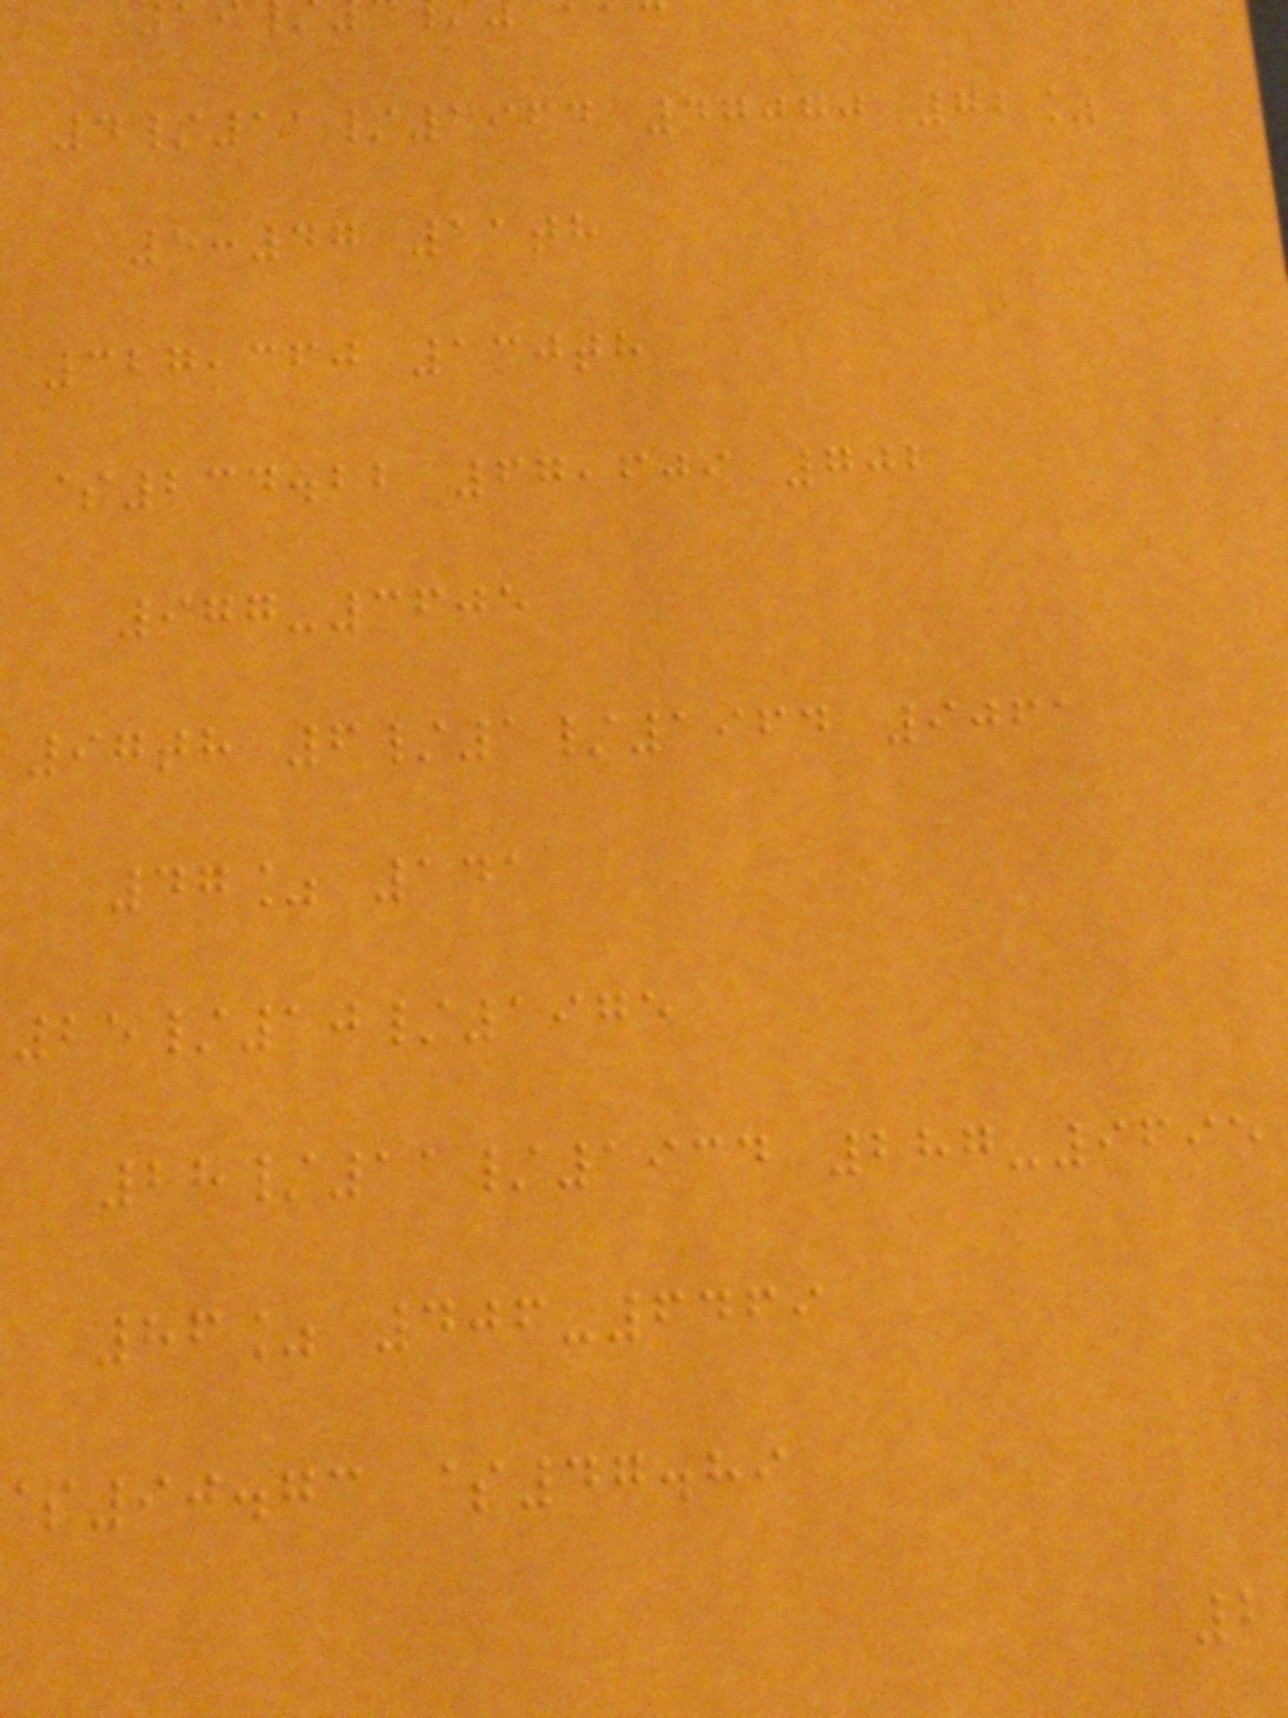4/11/1964 47070 72%
5:47 11th
327,360 130th
$234.22 67,609 702
977-3605
97th 6/1/1964 9061
47% 141
25/10/1975
28/11/1934 287-9695
86% 406-6469
90.73 $47.89
